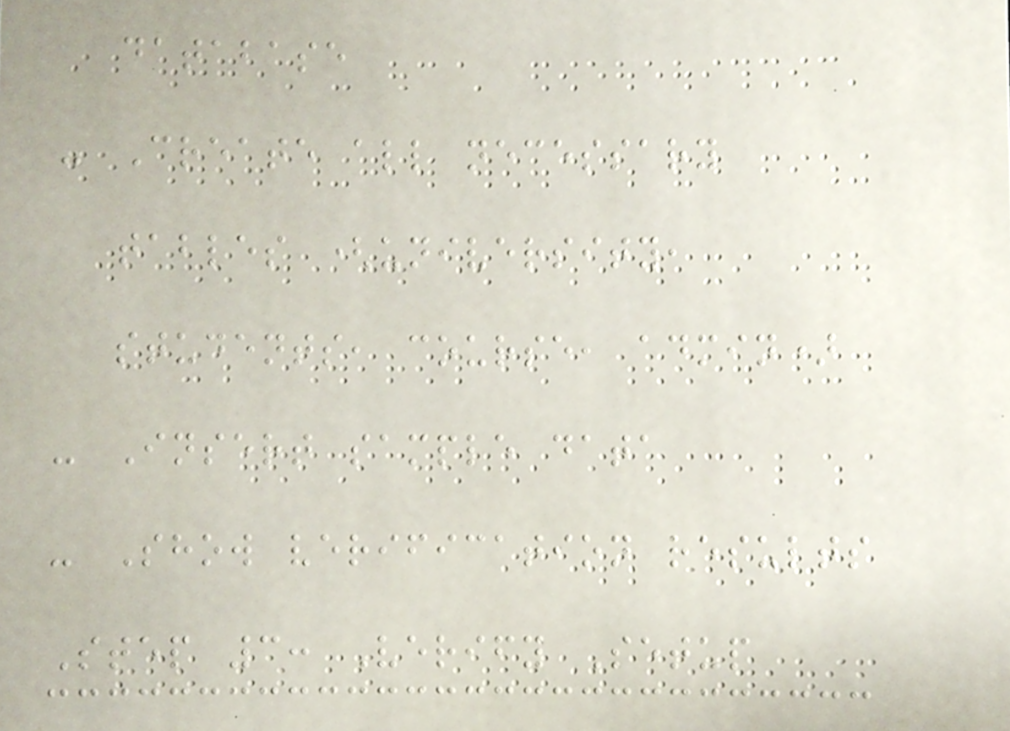database
- Create all necessary
tables (university,
students, course, admin)
- Insert sample data
- Show verification results
Step 3: Verify Setup
